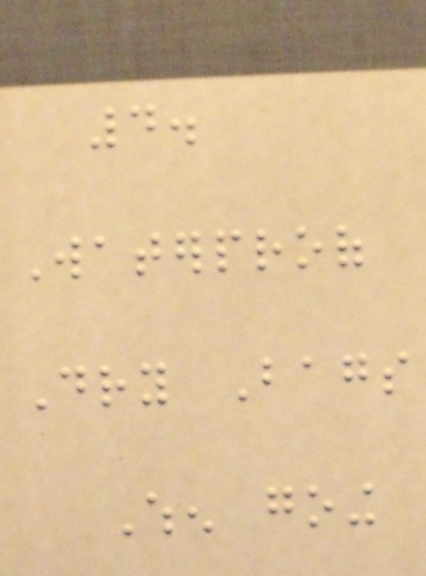4.
Waterproof
Dry Bags
When going
